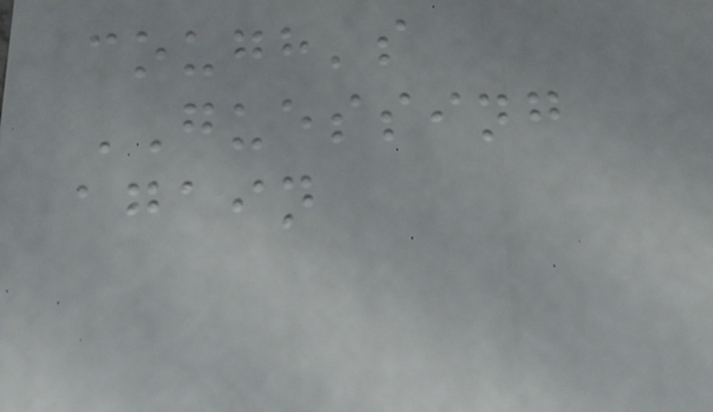cough's
GUESSING
again
